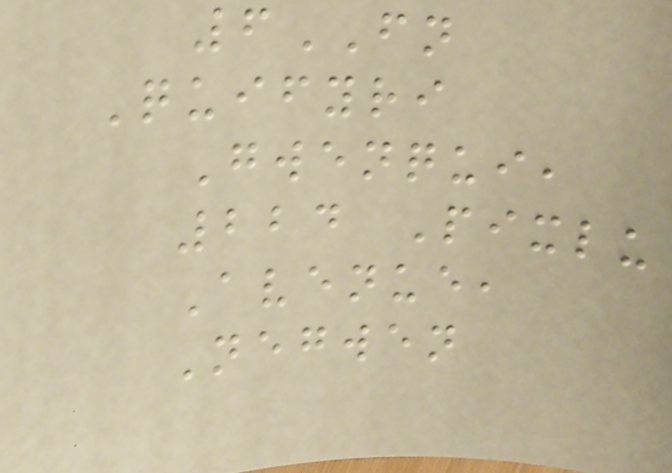6FN
Quifyri
Gwenqui,
224 Pixlu
Avenue,
Negwen
